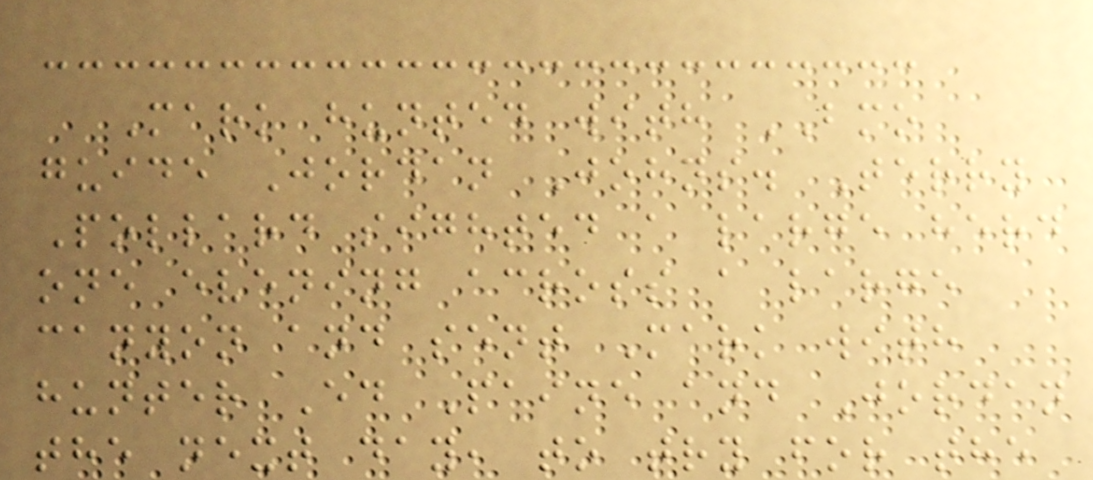Mark hunted with BMO
guide Jordan Johns. Terry
Pollard sighted a large herd
one evening across a large
canyon and sent Mark with
hunter Ed Paine and Jordan
the next day, to try for the
